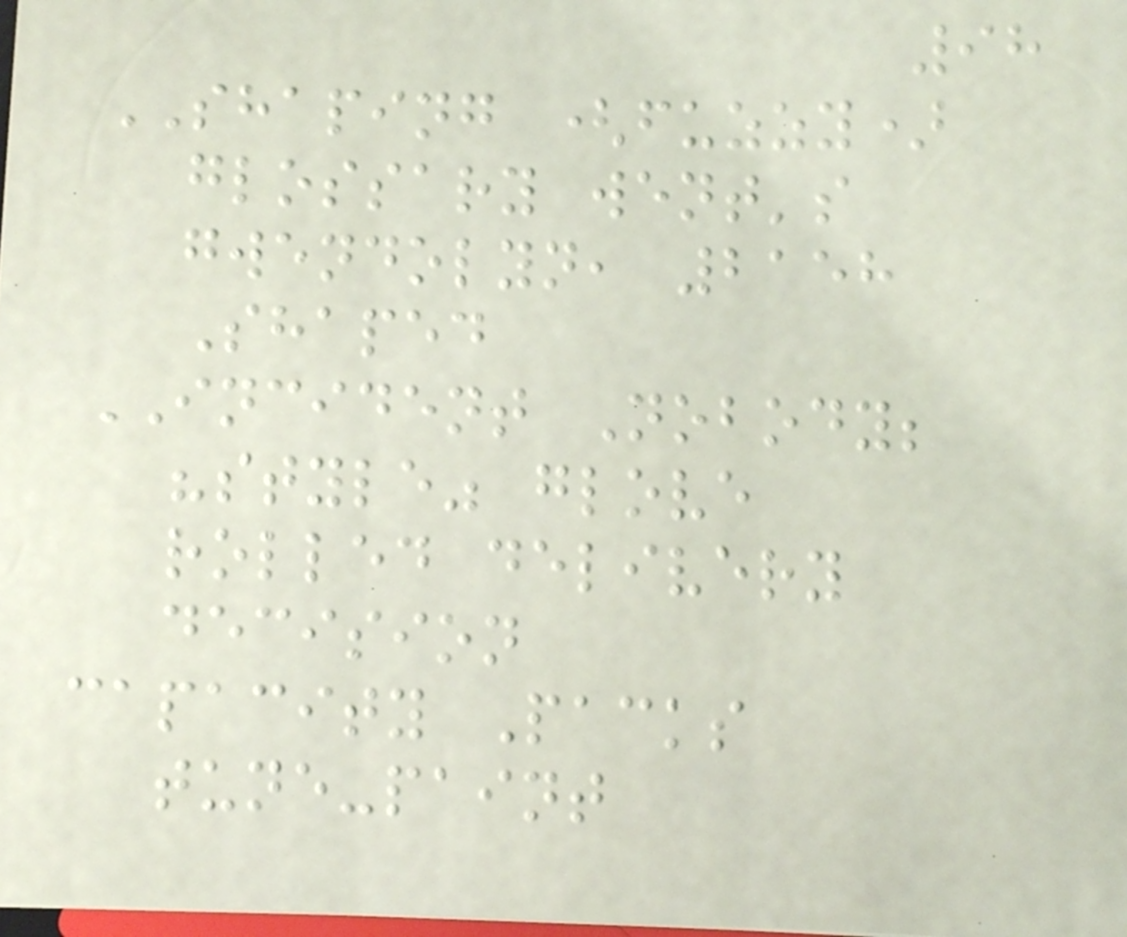98
SHAPING (fuzzy)
glossary went's
gwendolyn, 2158
Shaped
INCIDENT Nobody;
"style" glove
rolled delivery
decision
capacity Packs
tune-paint
